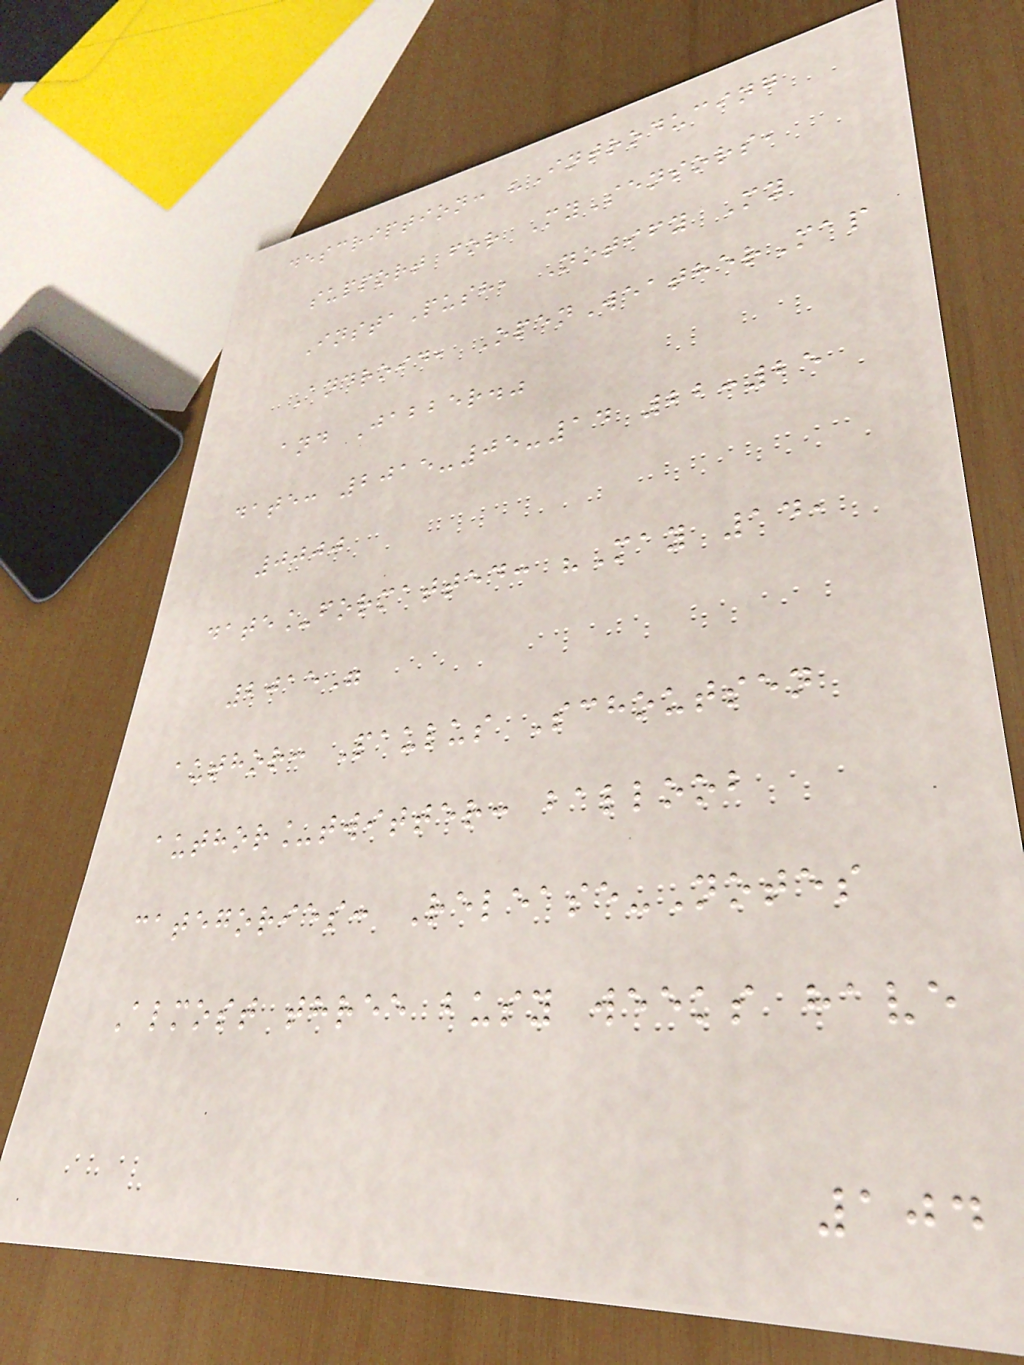description: "Introducing
support for MySensors,
InstaPush, Notify My
Android, OpenWeatherMap
and Jabber."
date: 2015-05-14 22:25
0000
date_formatted: "May 14,
2015"
author: Paulus Schoutsen
author_twitter: balloob
categories: Release-Notes
Almost three busy weeks have
104
